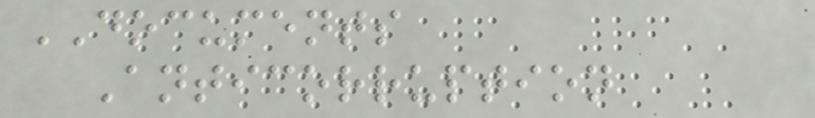DOCUMENTS
Anticorruption
